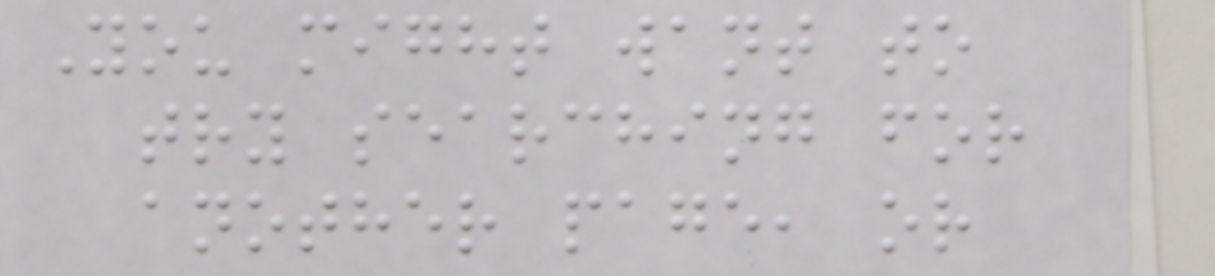You might want to
try searching for
another page, or
